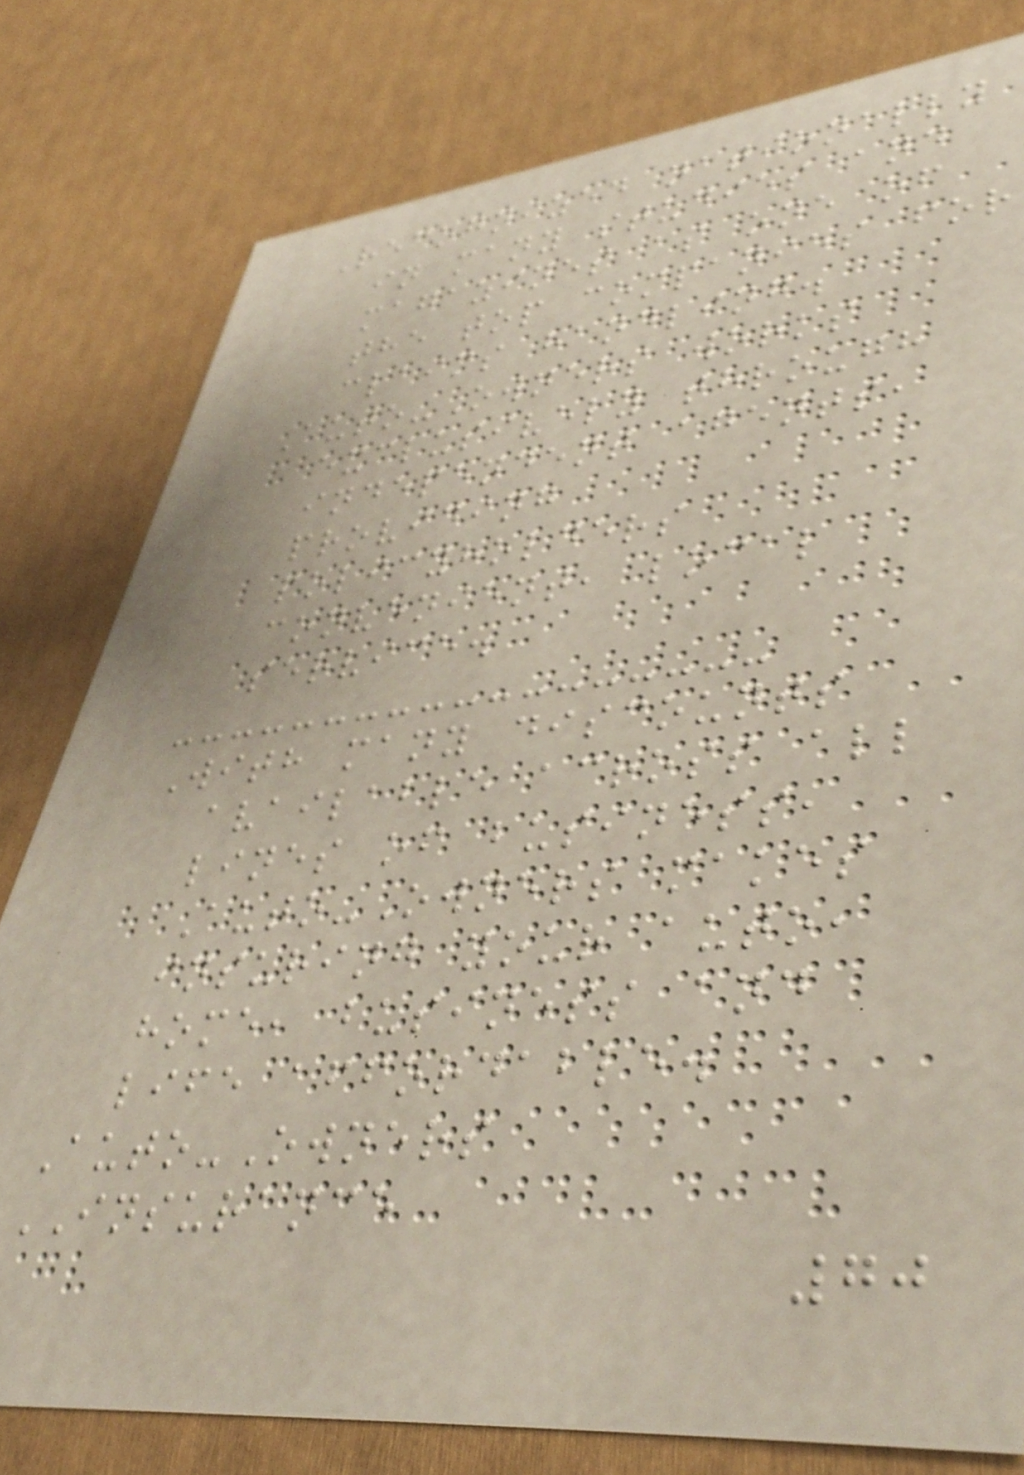Recognized nationally
in many studies and
magazines as one of
the top companies for
claims handling.
Auto-Owners works
exclusively through
independent agents,
providing
policyholders
convenient, local
service.
With many discounts
available across all
lines of business,
Auto-Owners makes
insuring your auto,
home, business and
life affordable.
Auto-Owners
INSURANCE
70
